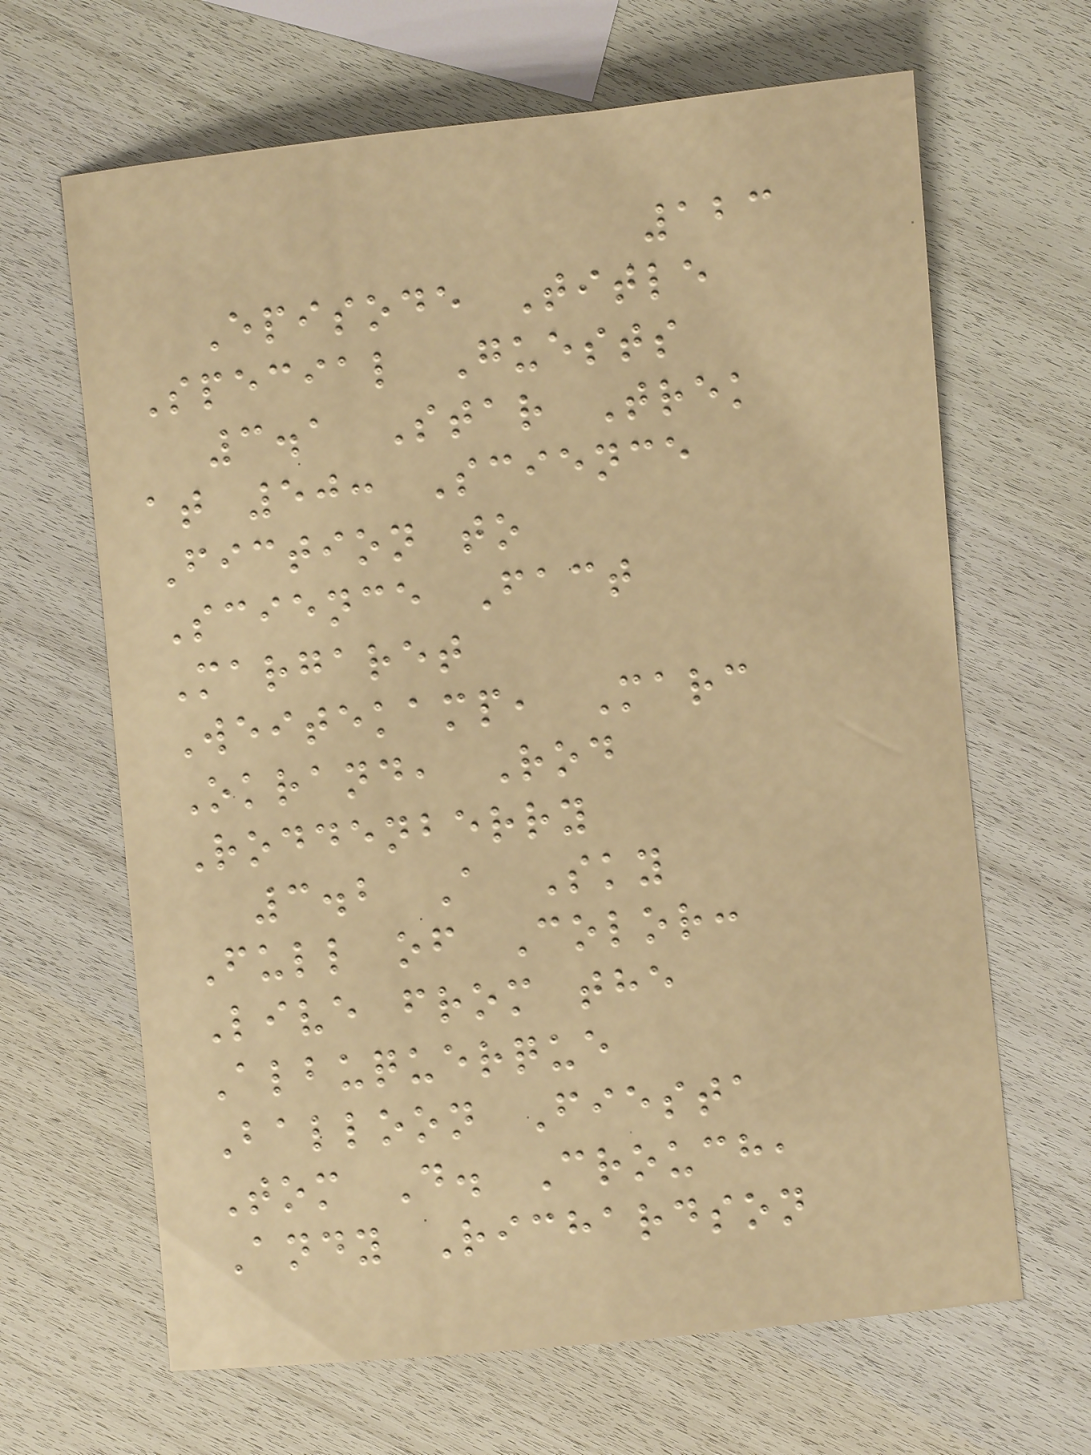123
Episode Title
Special Guests
3.1 Star Trek
at 50: Science
Fiction to
Science Fact
Margaret
Weitekamp, Marc
Okrand, Rod
Roddenberry
3.2 A Sky
Full of Color:
Live from the
Albuquerque
Balloon Fiesta
Tom D. Crouch,
Andy Richardson
